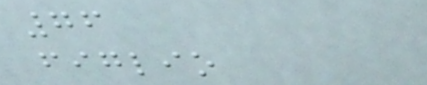76
figlio
